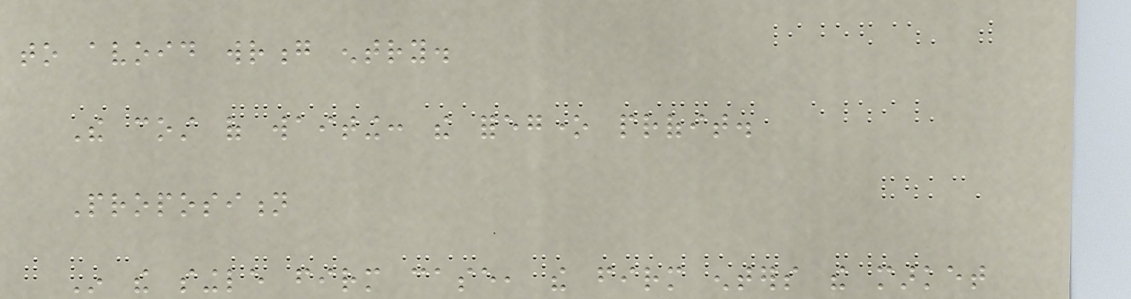to avoid wrong entry.
The cost of waiting: the foregone profit.
Proposition
In the single firm case, the firm enters the market
